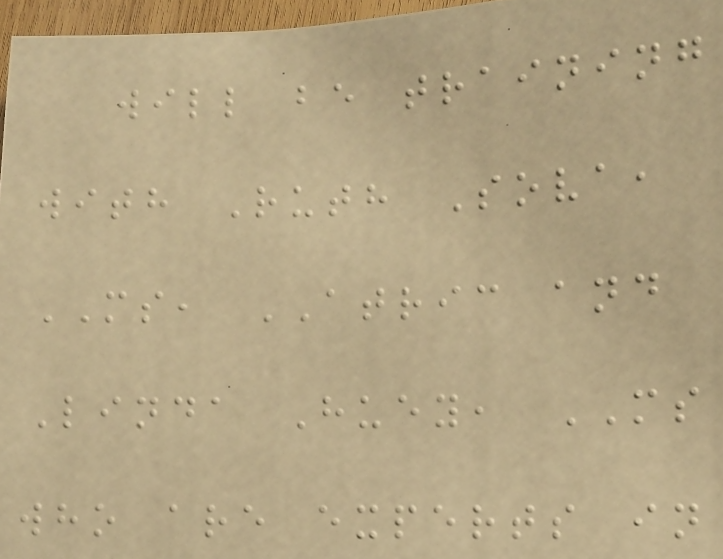will be training
with Ruth Sova,
MS, ATRIC and
Linda Huey, MS
who are experts in
